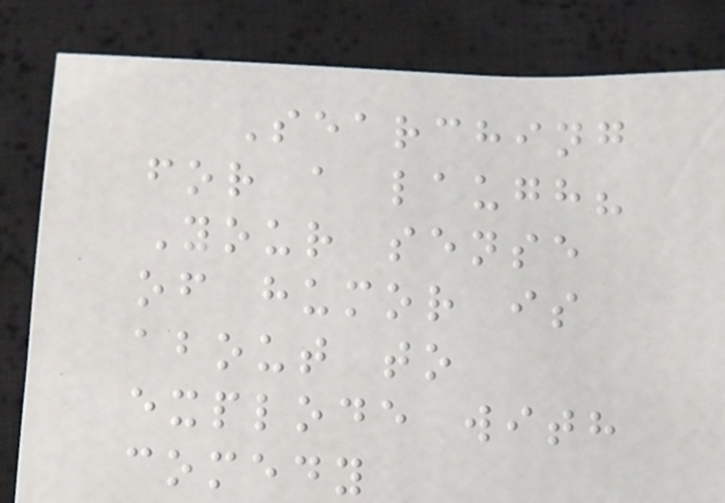Searching
for a laugh?
Your sense
of humor is
about to
explode with
comedy
